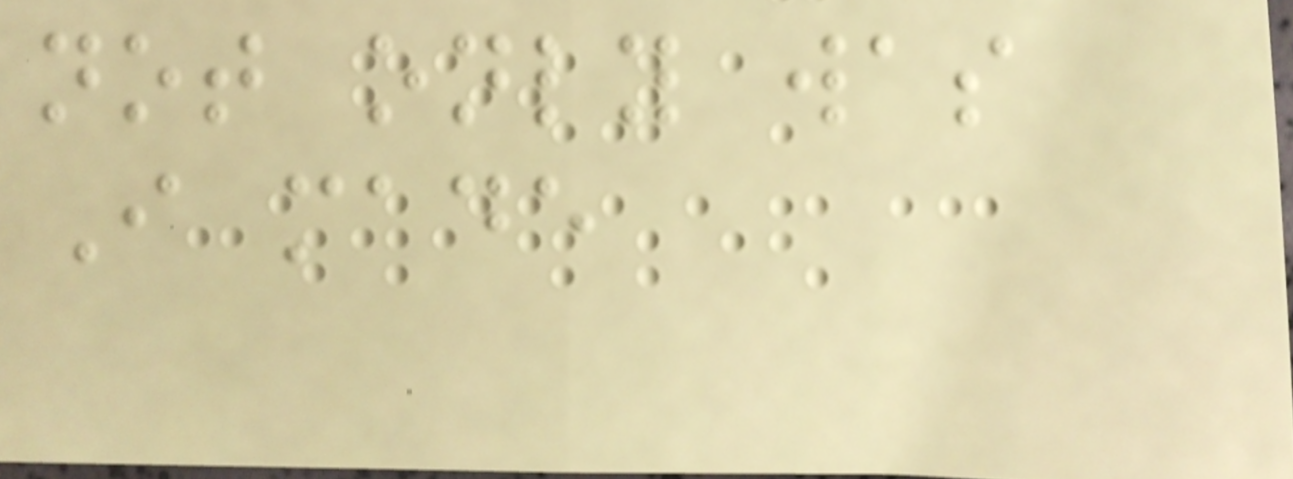not only was
I made
